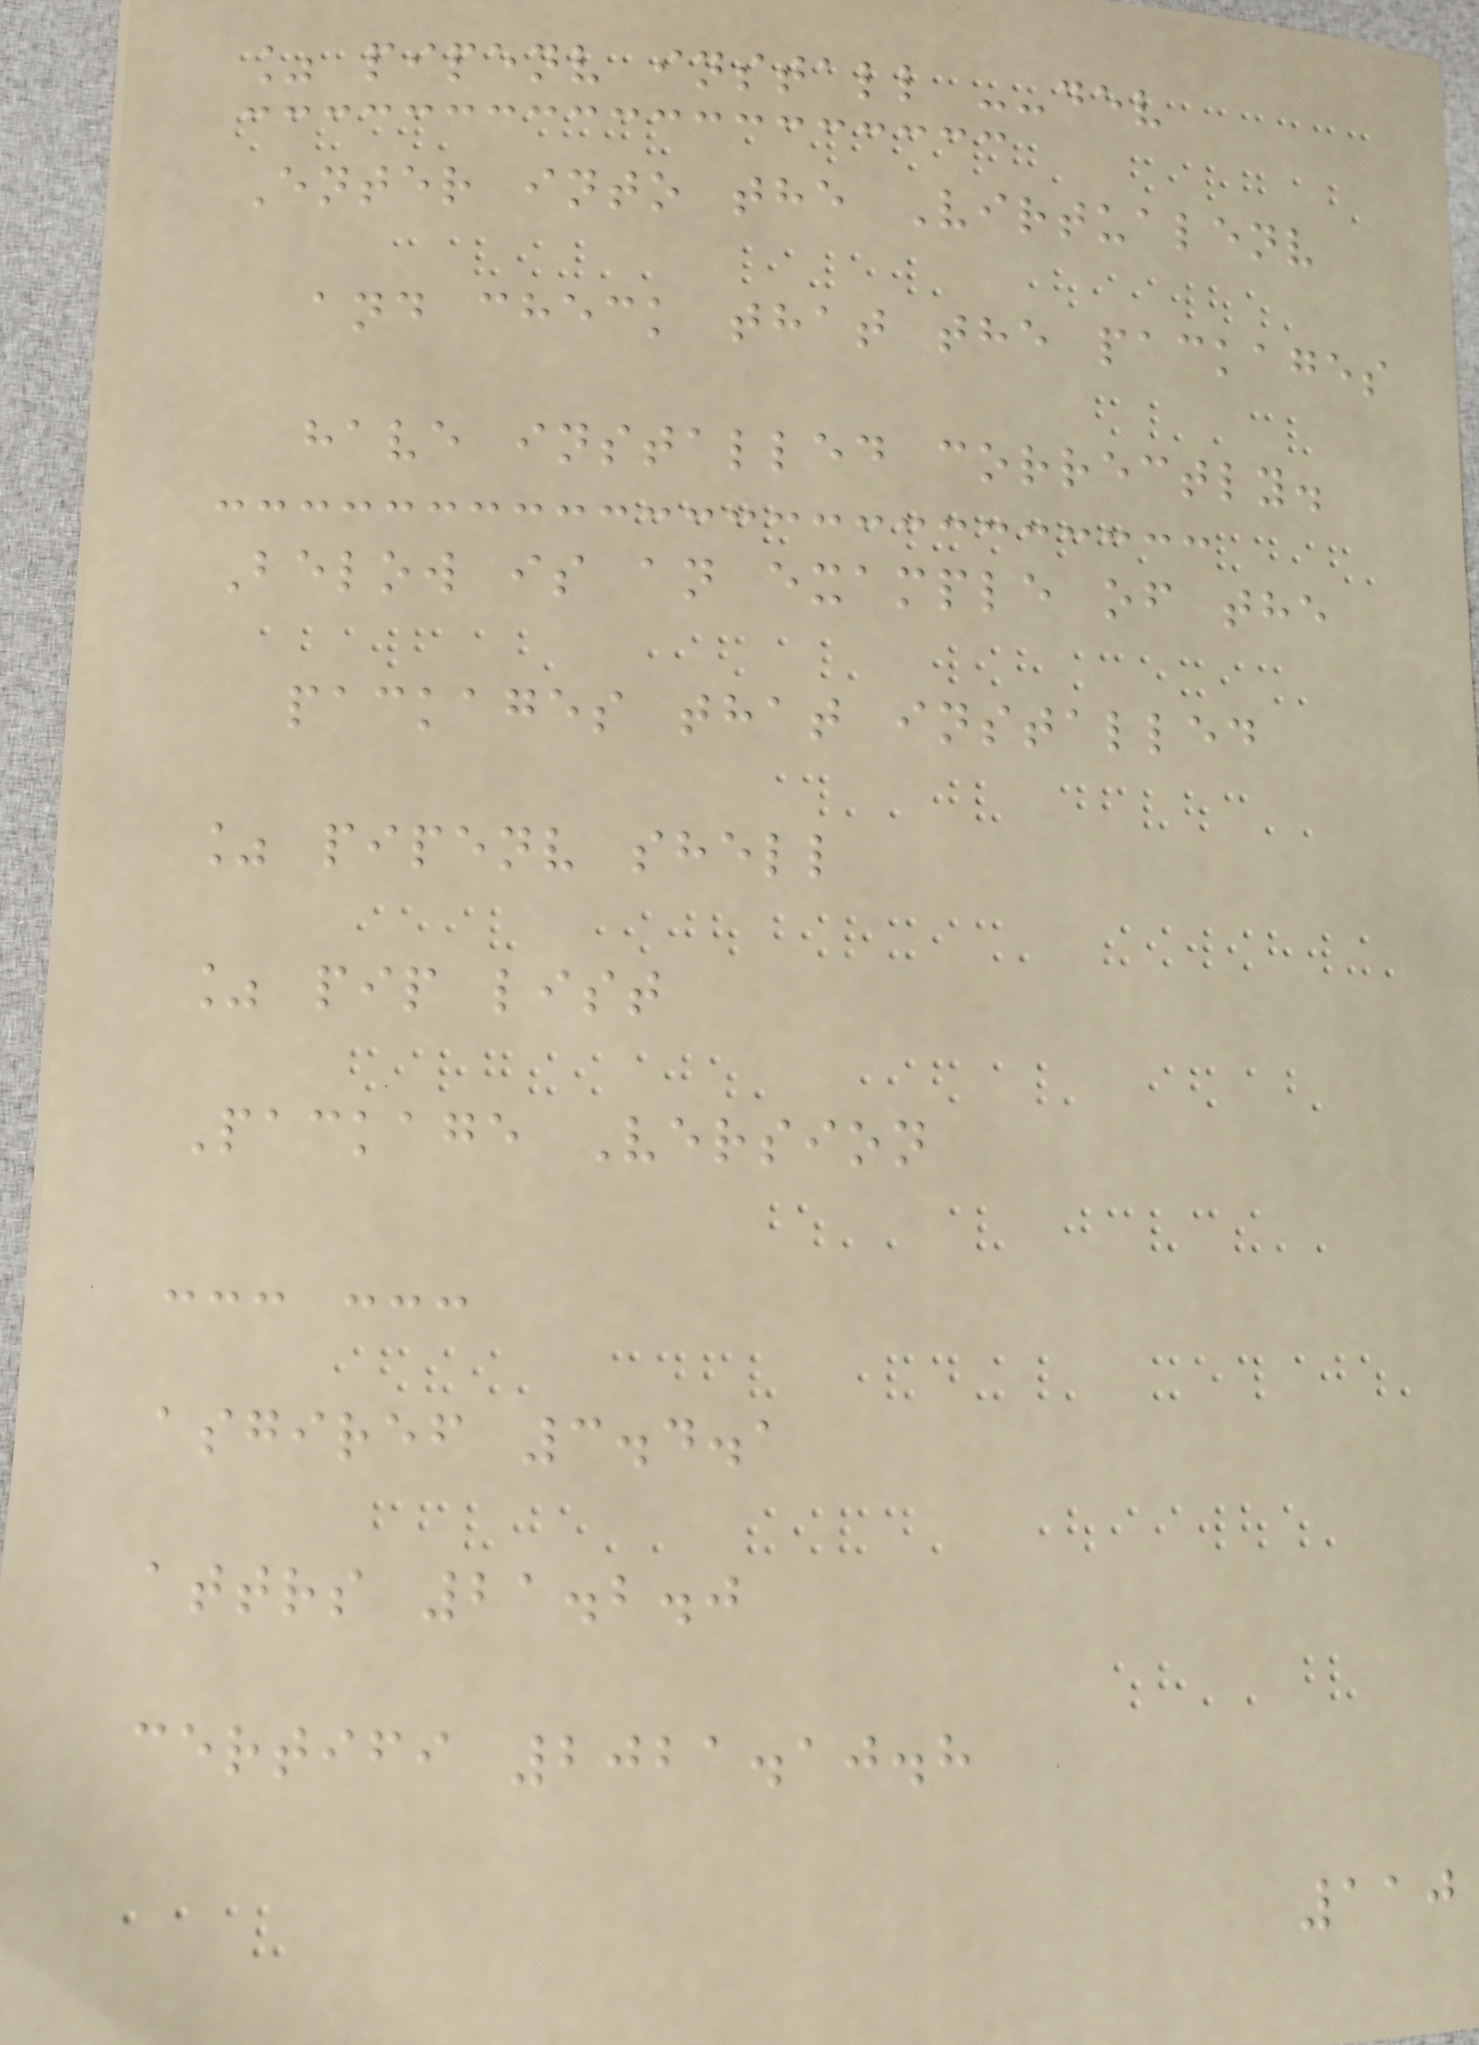% pipenv install --dev
Enter into the Virtualenv
and check that the packages
have installed correctly.
Below is an example of the
packages that installed
% pipenv shell
% pip list
Package Version
--- ---
asgiref 3.4.1
attrs 21.2.0
certifi 2021.10.8
110
